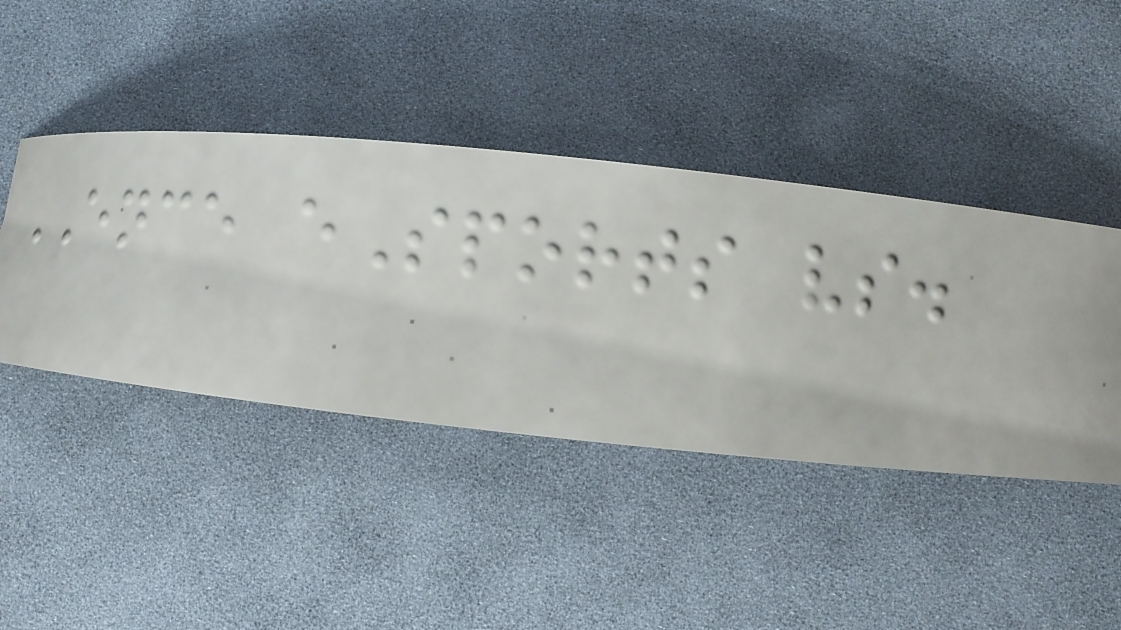ENCE eSports vs.
